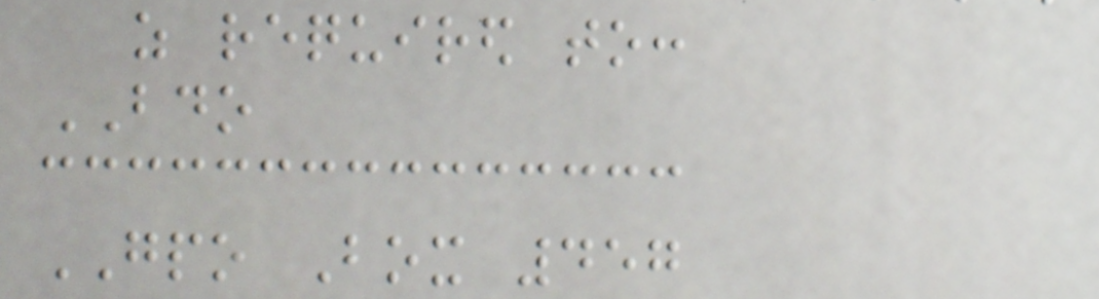as required to:
BDO
GPO Box 457
